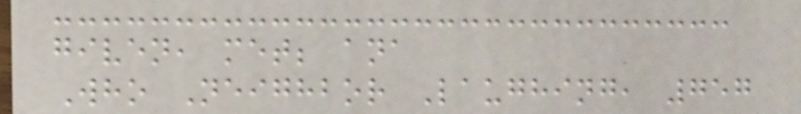given, met; ana
Who Neighbor Laughing, 757
